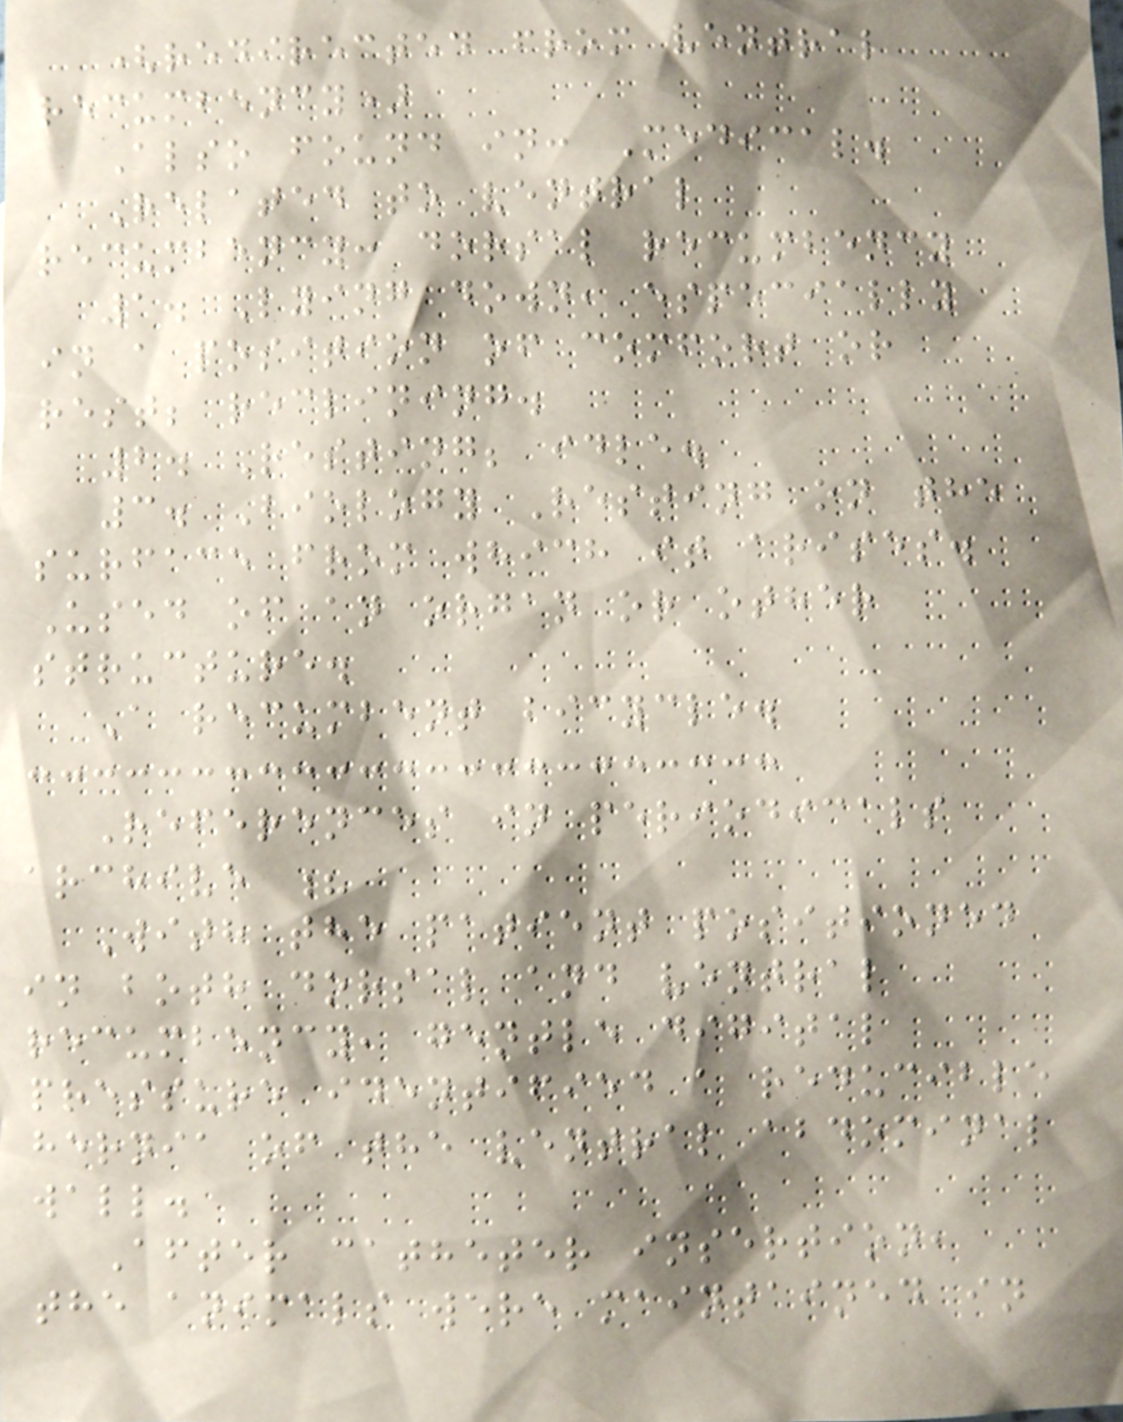(redirected from ventral
recumbency)
Also found in: Medical.
Related to ventral
recumbency: dorsal recumbency
1. Lying down, especially
in a position of comfort or
rest; reclining.
2. Resting; idle.
3. Biology Resting on the
surface from which it arises.
Used of an organ or other
structure.
A recumbent bicycle.
References in periodicals
archive ?
With the patient positioned
in both dorsal and ventral
recumbency, gentle digital
pressure identified a reducible
hernia of the ventral abdominal
wall.
After catheter insertion,
the animals were maintained in
